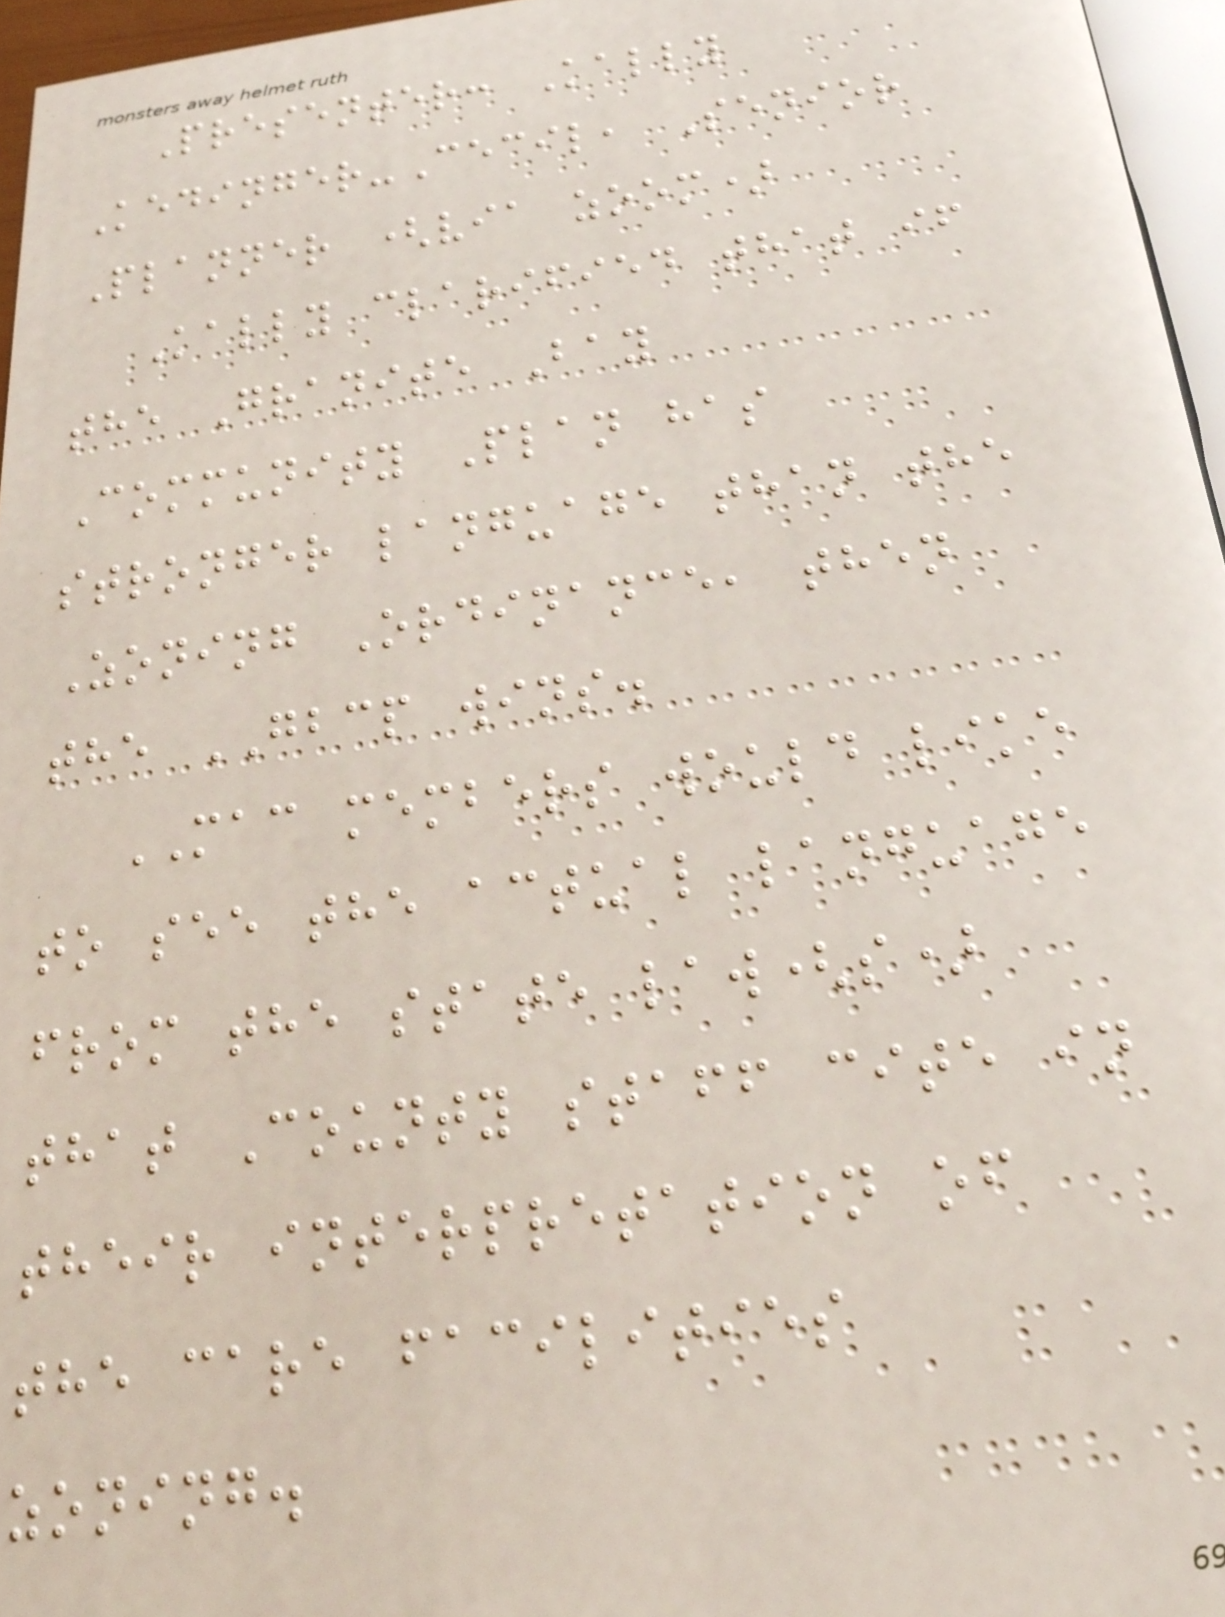Presenter: Kally
Kedinger-Cecil, Senior
Planner (via zoom)
Kally clarified that if
the Granite Bay
Community Plan has
stronger language than the
Zoning Ordinance, then
the GBCP wins.
MAC members would like
to see the actual language
from the state law(s)
that County staff cite in
their interpretation of
the care facilities
zoning.
